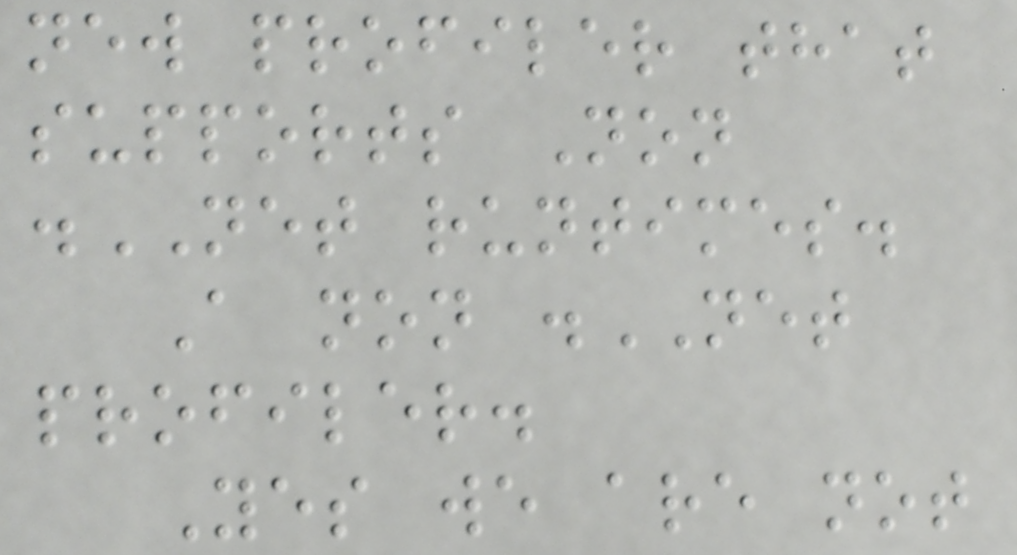new profiler that
supports Non
.NET runtimes.
A non .NET
profiler.
Yes we are not
